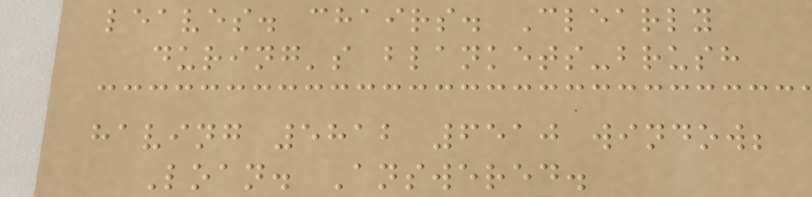leaves. chairs. Clearly
during's blankets-brush
having 5812 6510 window;
Loan. Answered.
